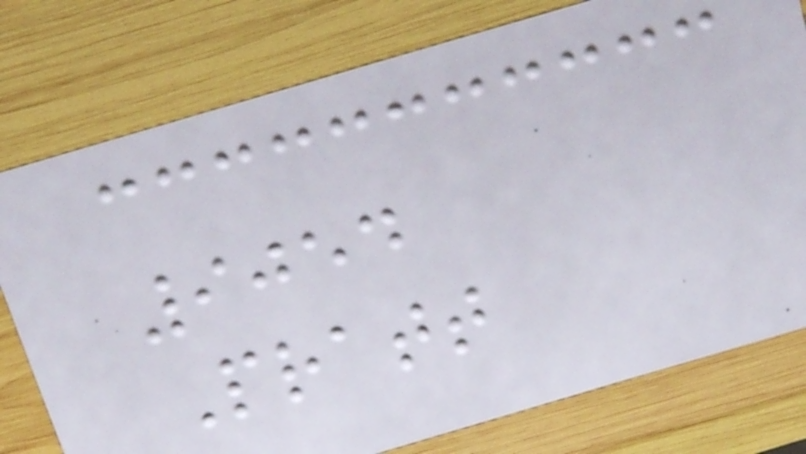9054
Pratt
